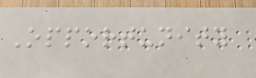Opportunity
